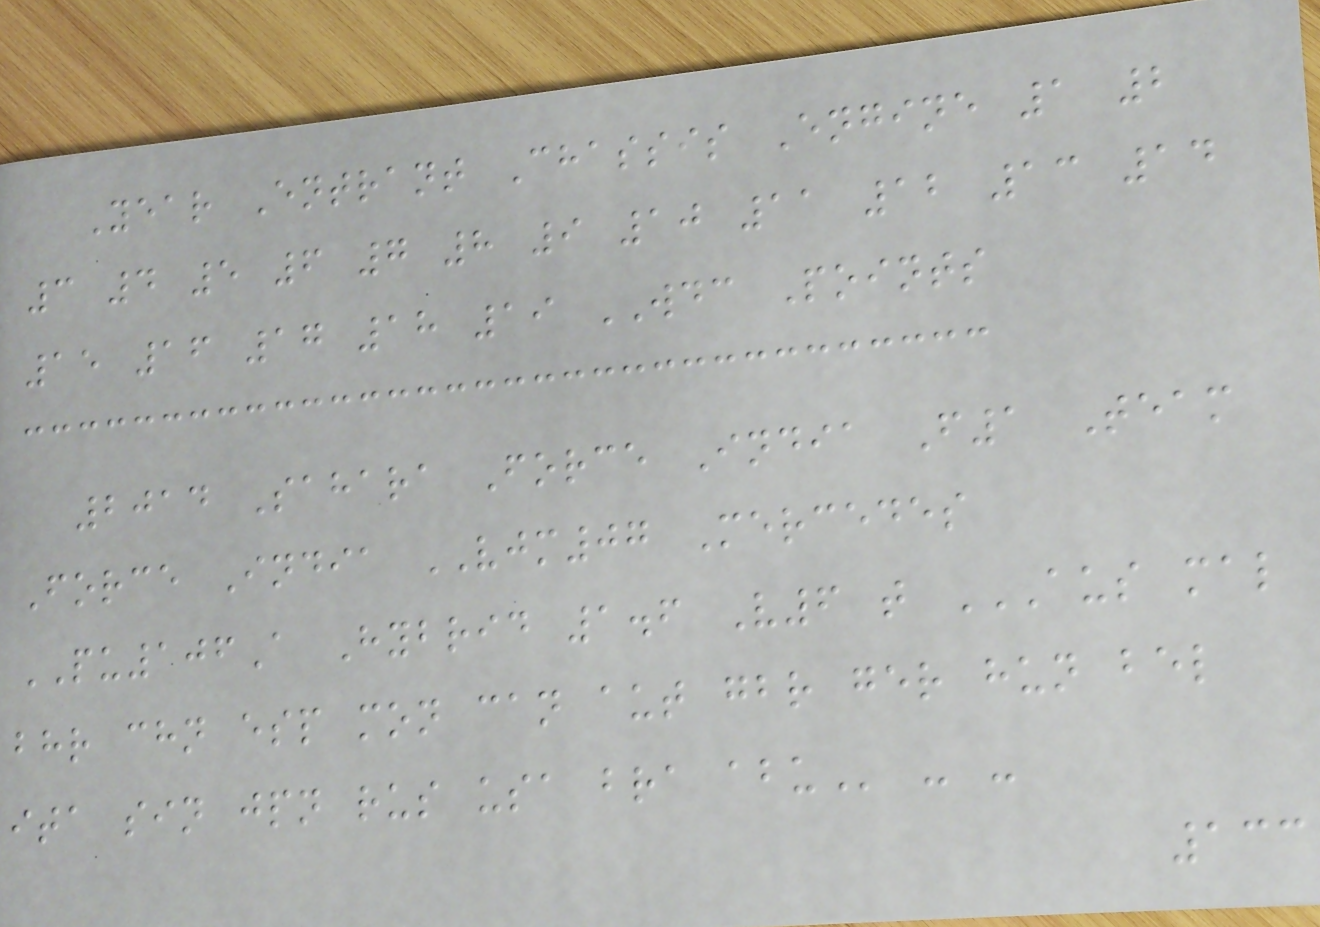Year Entrant Chassis Engine 1 2
3 4 5 6 7 8 9 10 11 12 13 14
15 16 17 18 19 WDC Points
2014 Sahara Force India F1 Team
Force India VJM07 Mercedes
PU106A Hybrid 1.6 V6 t AUS MAL
BHR CHN ESP MON CAN AUT GBR GER HUN BEL
ITA SIN JPN RUS USA BRA ABU - -
133
